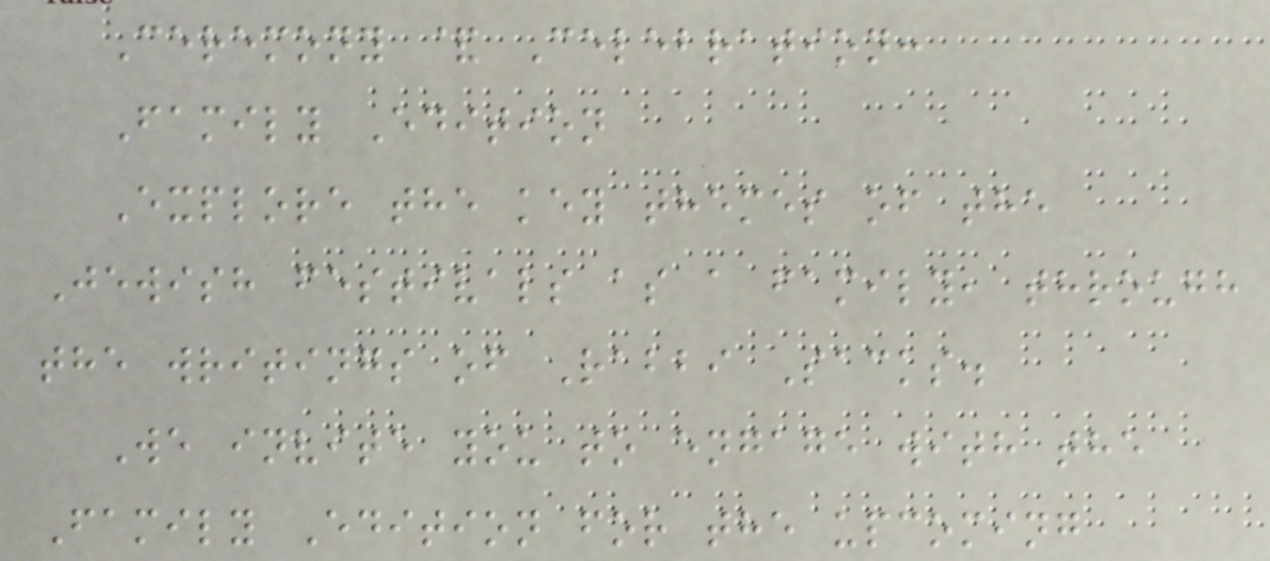Ceremony & Celebration:
Family Edition
Explore the key themes of the
Jewish festivals as a family, through
the writings of Rabbi Sacks.
We invite you to engage with the
Family Edition for the upcoming
